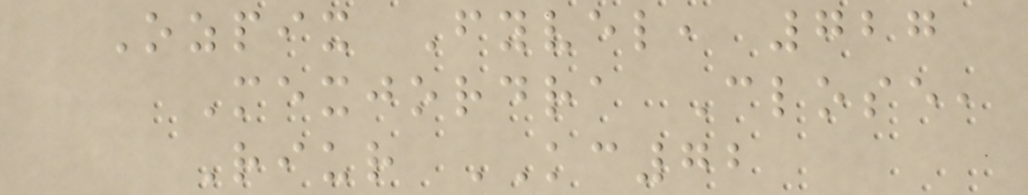Ozpix Fyvel, 727
Mexjordra Close,
Riur KC72
